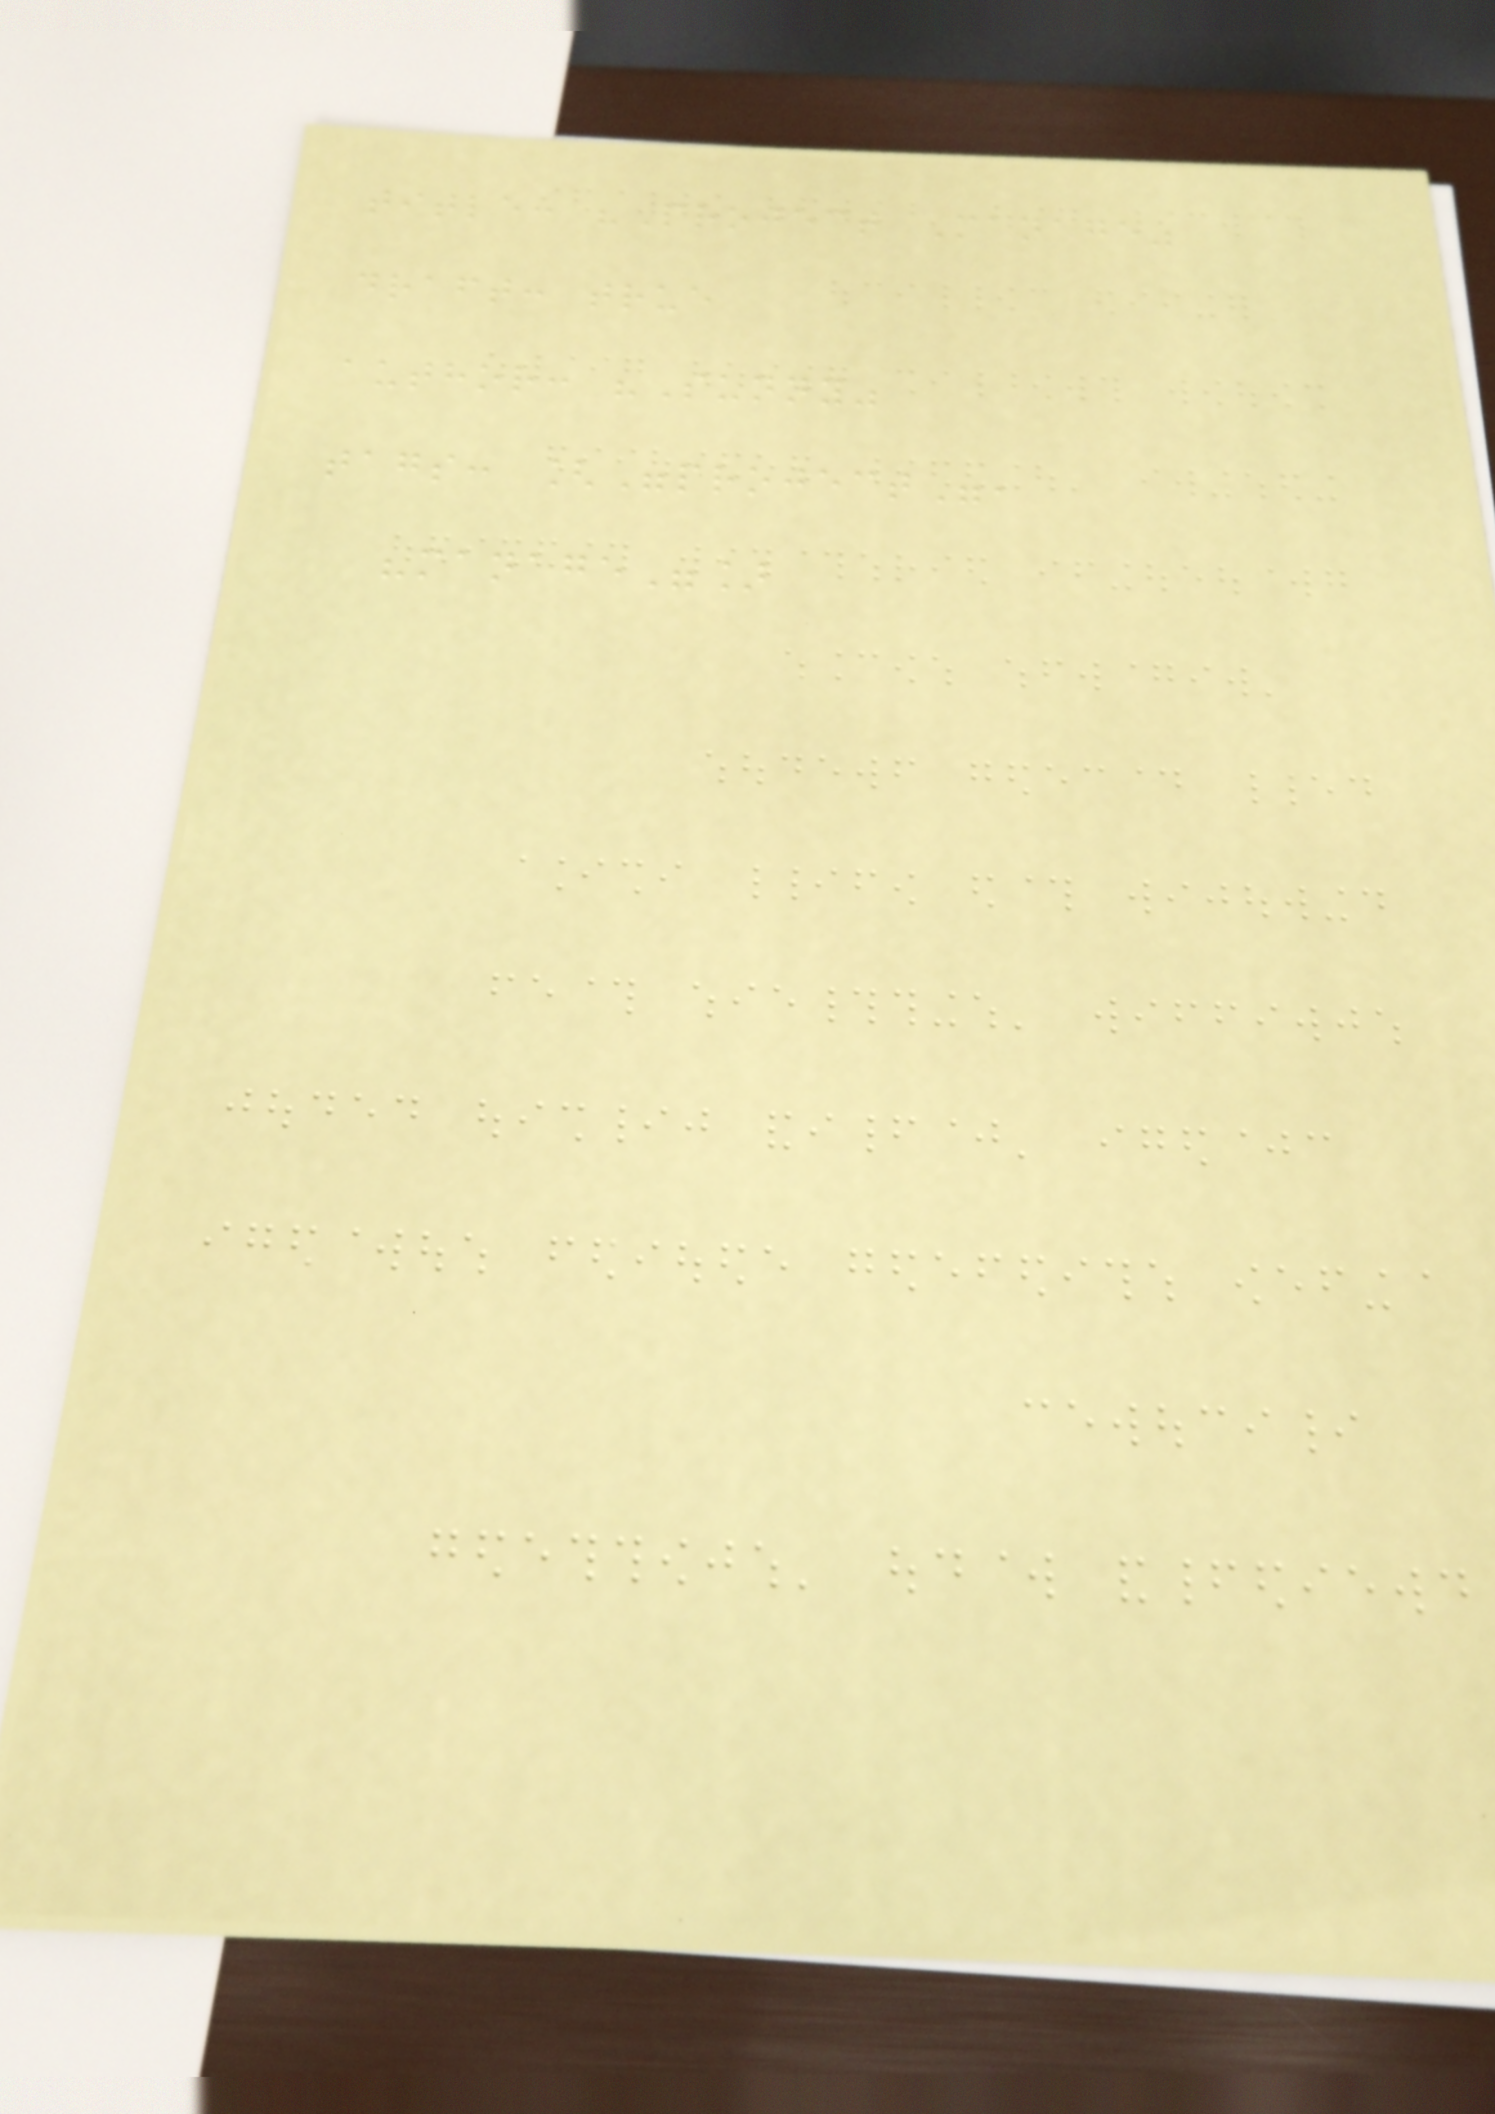title: "Project Manage"
draft: true
author: "Sunny"
tags: ["project",
"manage"]
